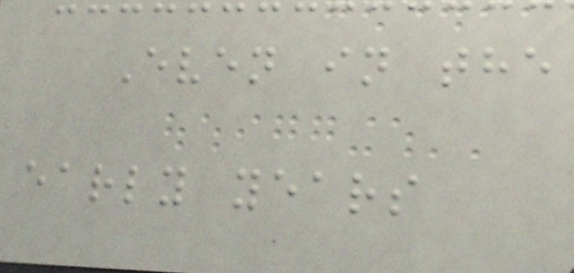Even in the
early years
